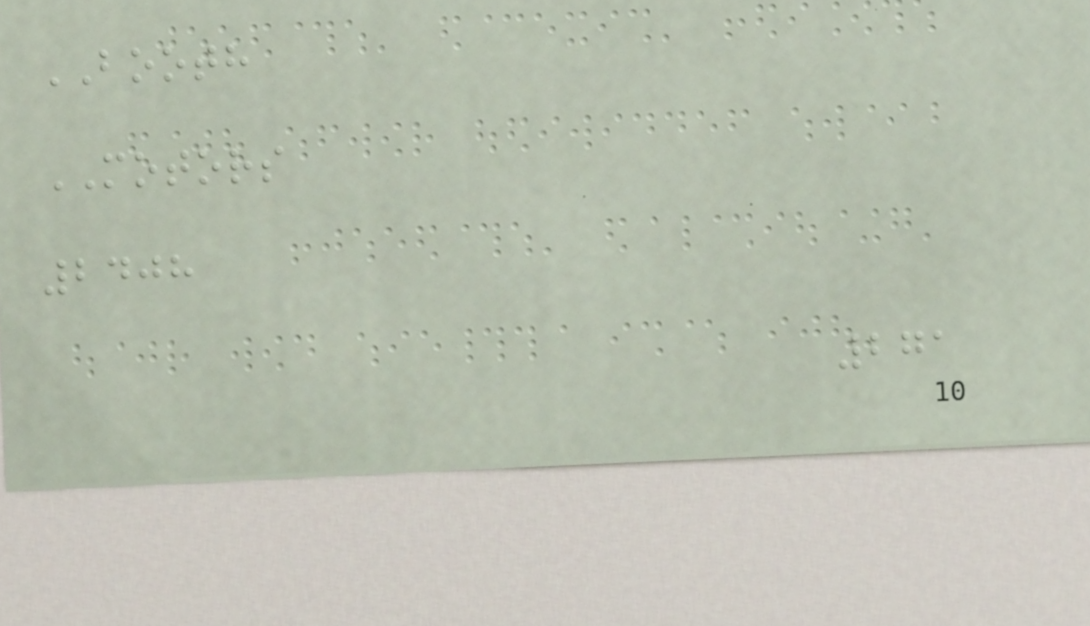BOOTH
MOTORS
2408
271
